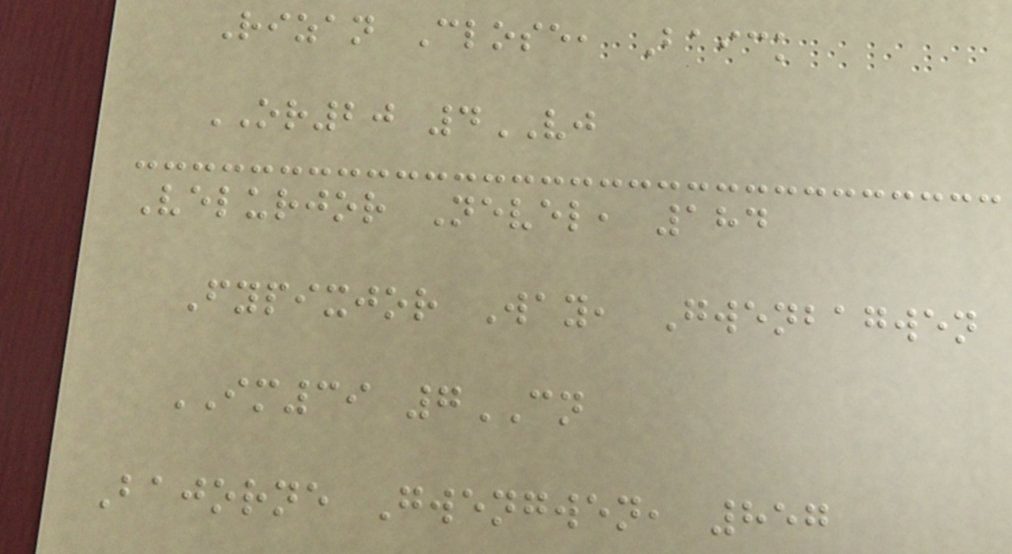Rizan Close, Baick
OR20 4VJ
Velurjor Nevel, 184
Fypixjor Way, Gwenbagwen
IM39 7CN
Bajorne Gwengwen, 857
